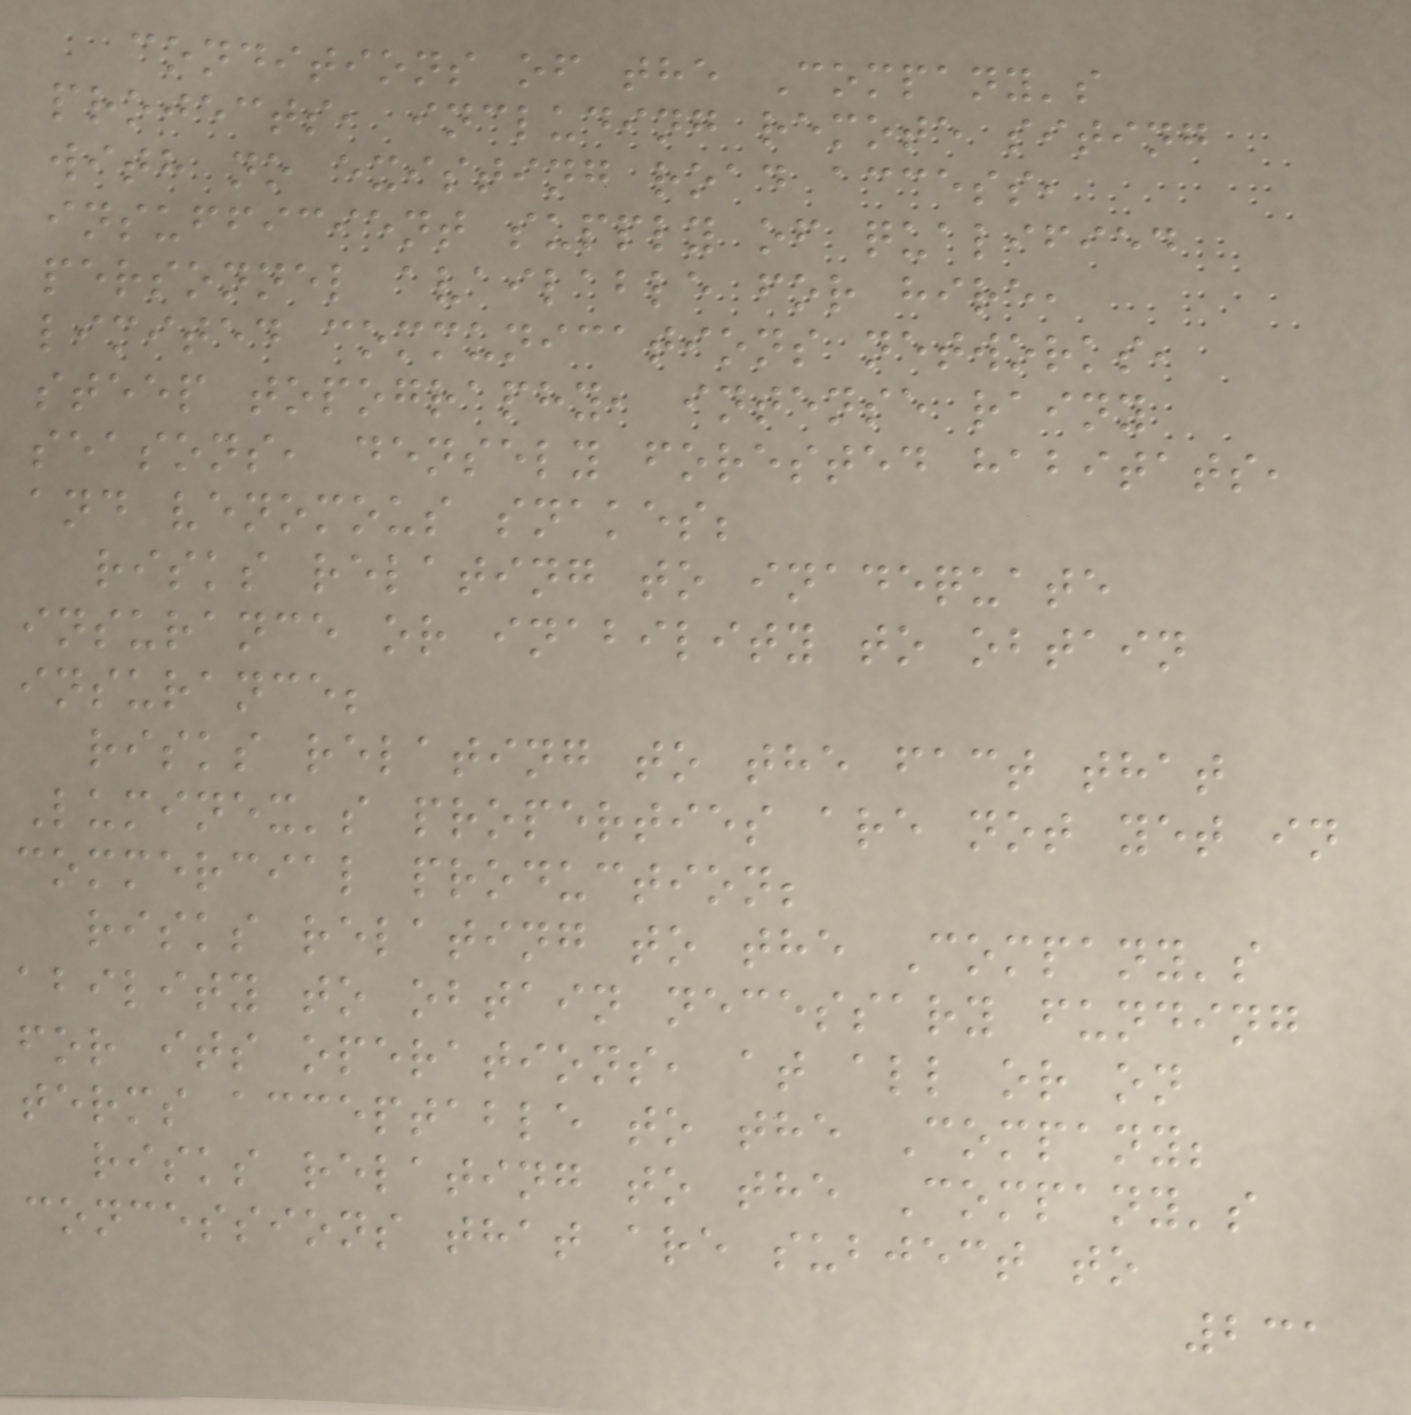conditions of the Company's
projects, including remote siting
with no existing road access,
insufficient supply of qualified
personnel available for hire,
limited communications networks,
steep topography, intense rainy
seasons, densely forested habitats,
and venomous snakes;
risks relating to inadequate
insurance or inability to obtain
insurance;
risks relating to the fact that
Luminex's properties are not yet in
commercial production;
risks relating to the Company's
ability to obtain necessary funding
for its operations, at all or on
terms acceptable to the Company;
risks relating to the Company's
concessions that are subject to
231
